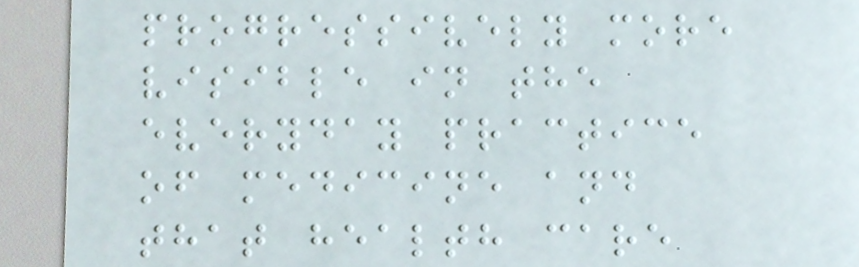progressively more
visible in the
everyday practice
of medicine and
that health care
